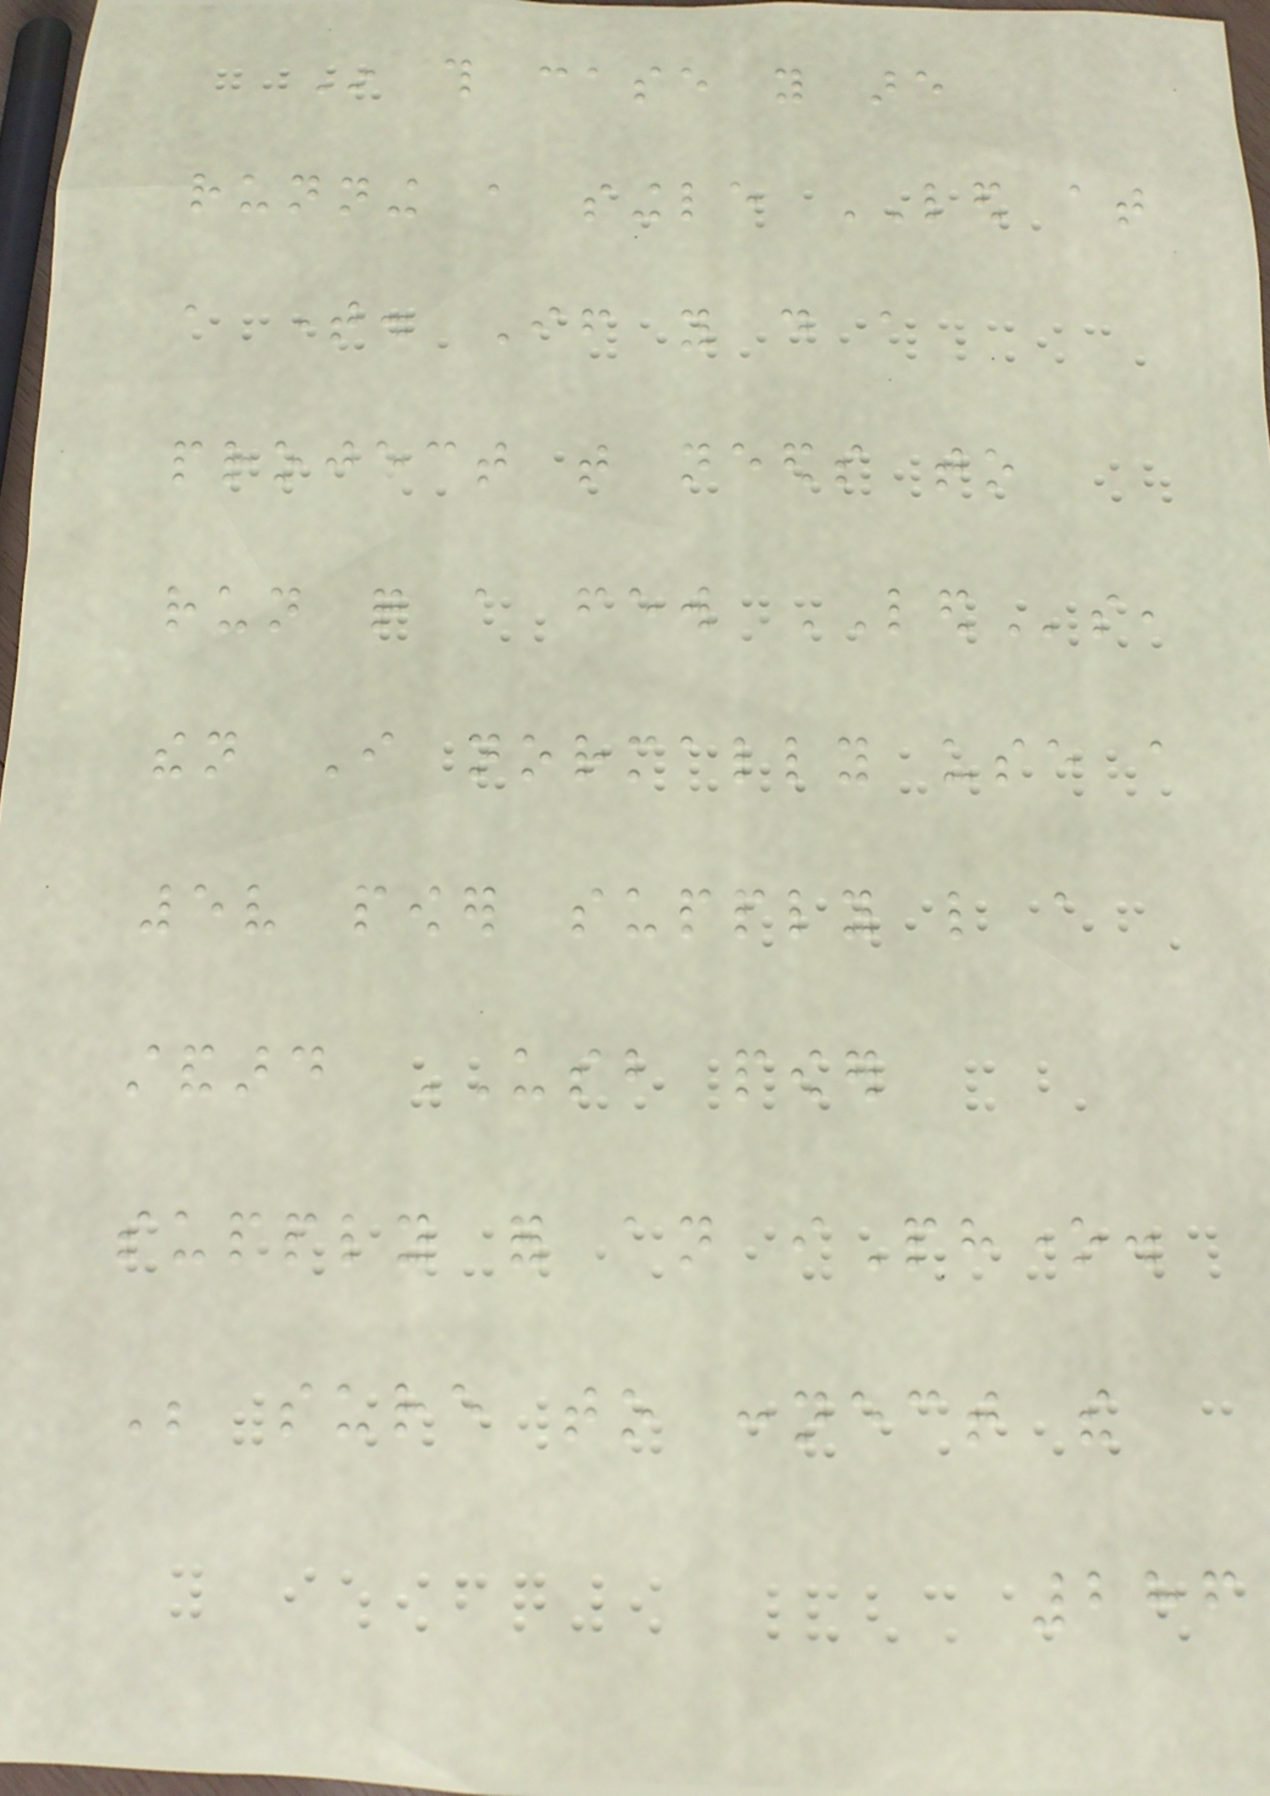In this case you are
running a single LED at
a time. If you do a
project that needs to
run quite a few LEDs,
then I normally use a
5v power supply like a
standard USB power
supply for an iPhone.
Be sure to connect the
286
